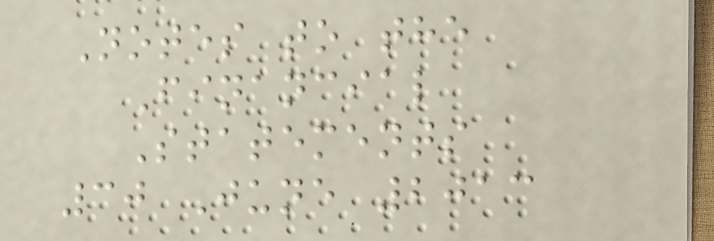Notes to the
Financial
Statements
30 June 2013
